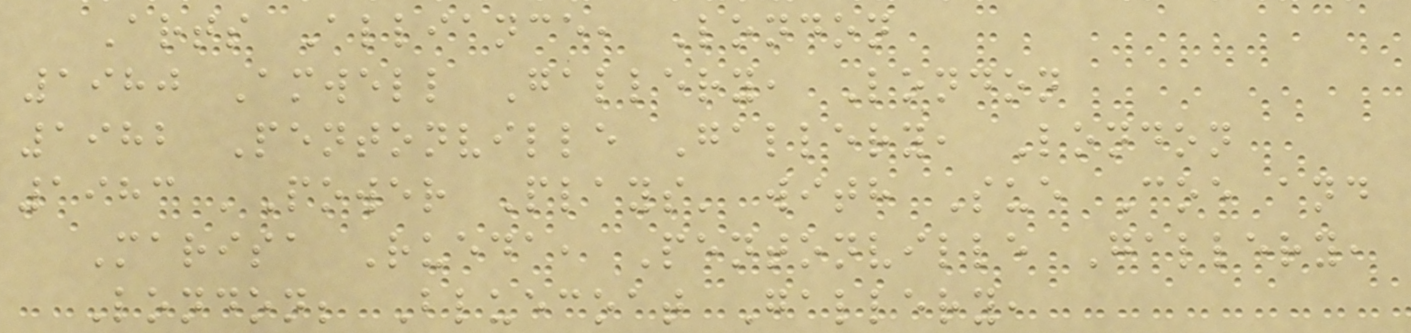Arts Alliance, London
1980 Amwell Gallery, London
1982 Pentonville Gallery, London
1983 'Power Plays' with Sue Coe and
Marisa Rueda, Pentonville Gallery,
London; Bluecoat Gallery,
